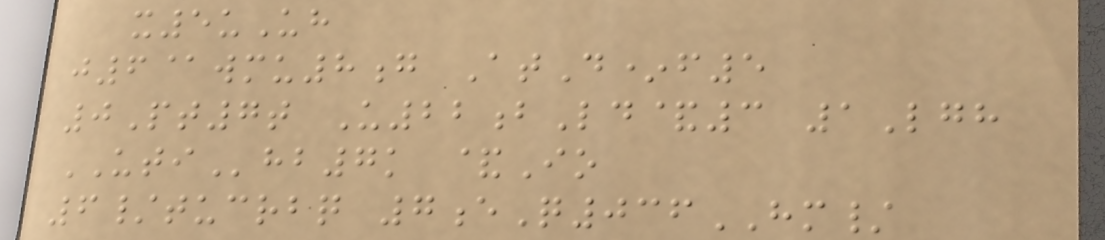x5uUh
j6@wmu8g AtD*f5
0Pt7t U22bLd&3 1Lgh
UTIhb7k &Io
6/tucrbq 7eQ036HM/
